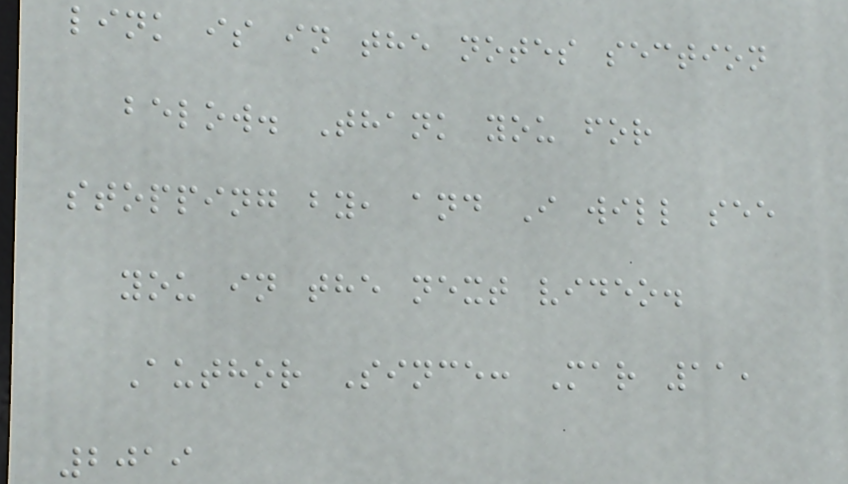link is in the notes section
below. Thank you for
stopping by, and I will see
you in the next video.
Author Since: Mar 11,
2019
